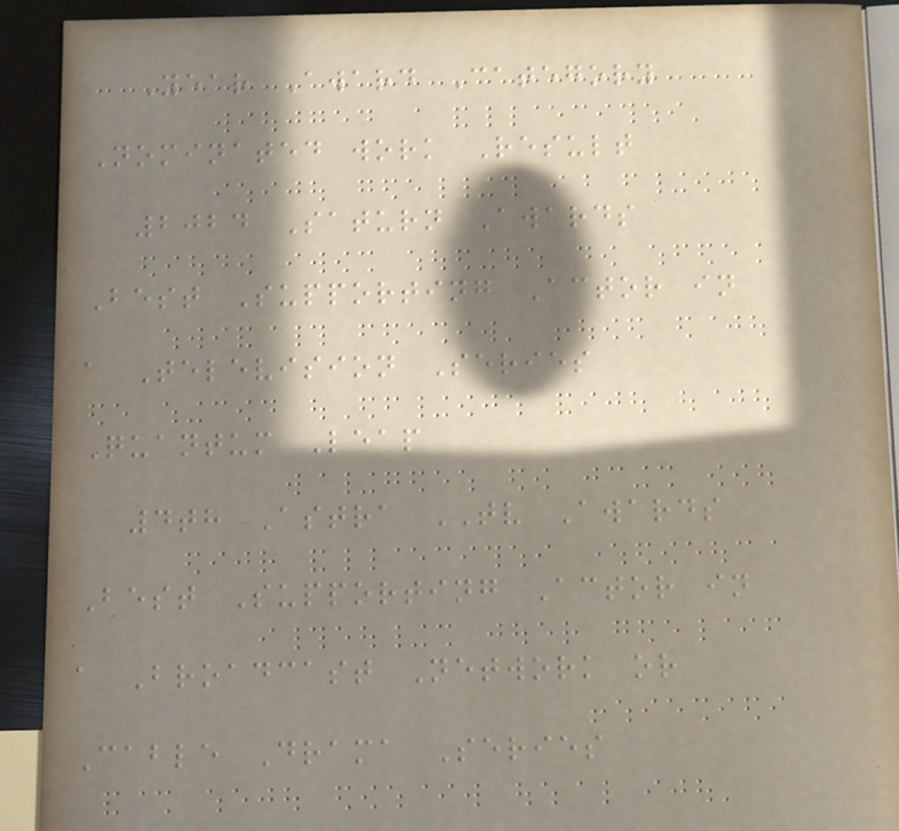Year Award Category
Nominated work Result
2024 Saturn Awards
Best Supporting Actor in
a Television Series
Quantum Leap
4th Astra TV Awards
Best Supporting Actor in
a Broadcast Network or
Cable Drama Series
